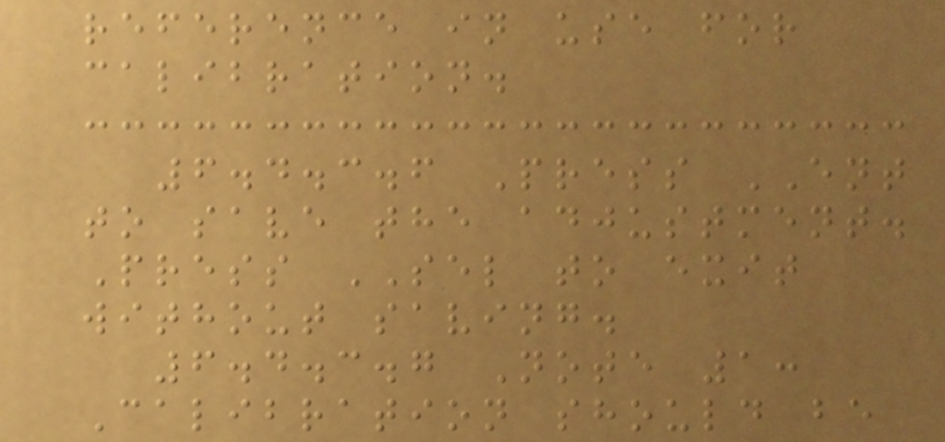reference in use for
calibration.
6.4.3.6 Press ENT
to save the adjustment.
Press SEL to exit
without saving.
6.4.3.7 Note 1:
Calibration should be
